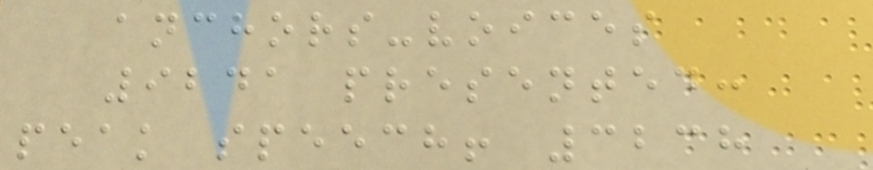anchors-voices
9241 presented:
peak speech! 3238
